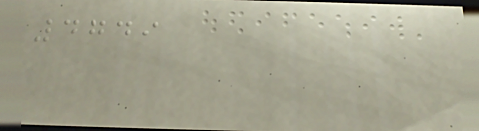4749
